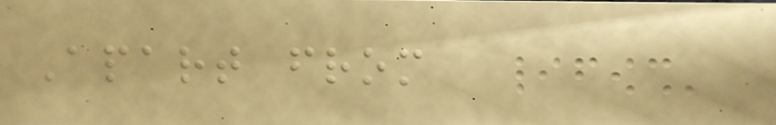Apart from
